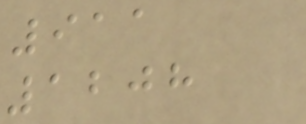911
1208
